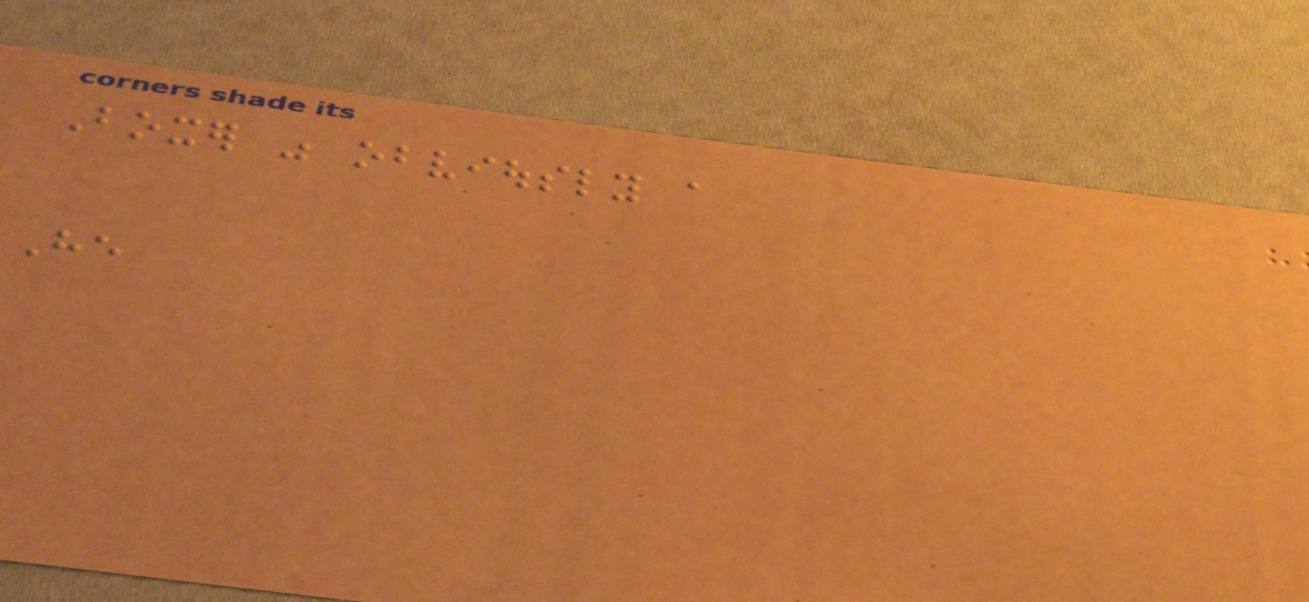Boxer was obviously a
He
